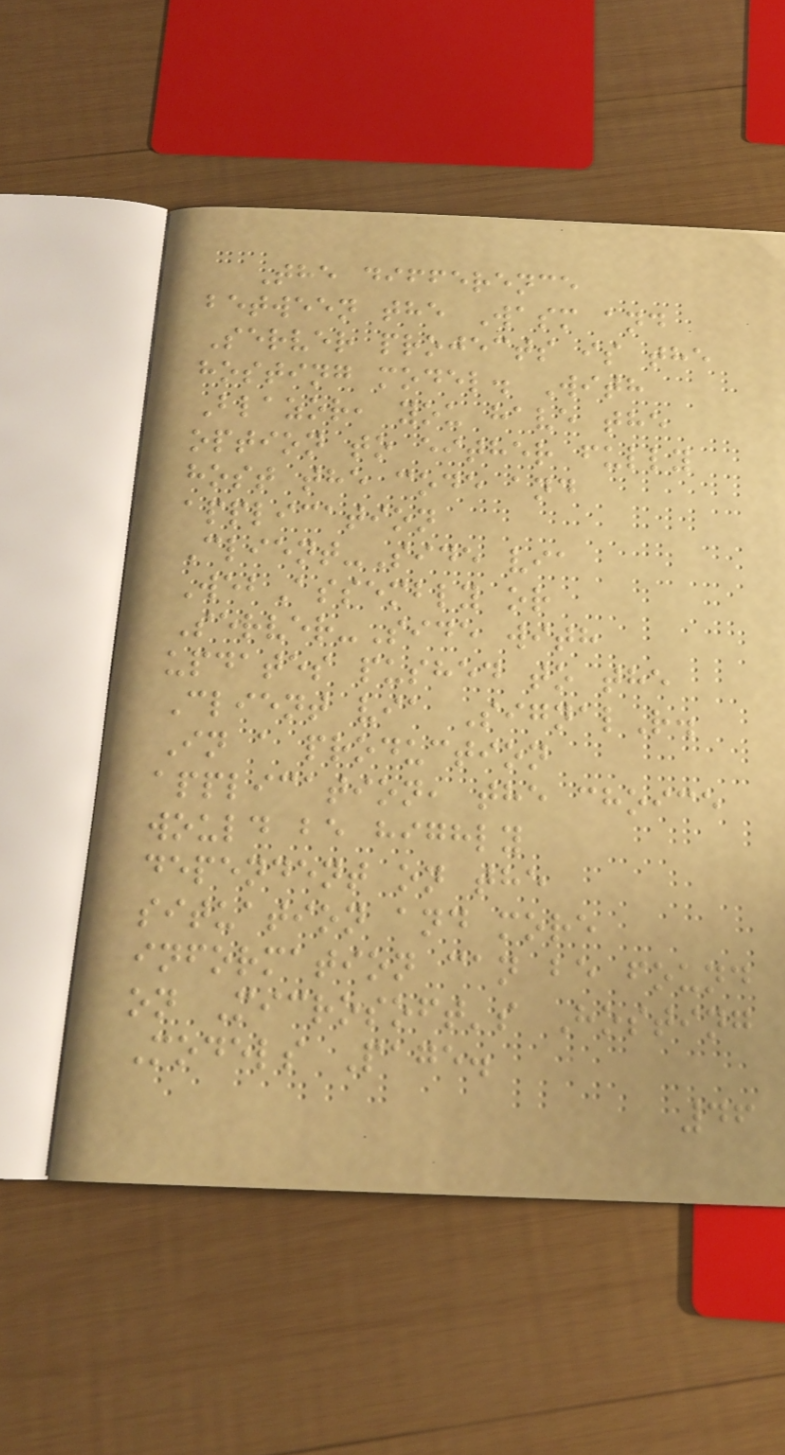The difference
between the Wasm and
Server projects is the
hosting model. With
Blazor, you have the
option to either fully
host the code and
application
Client-Side via
WebAssembly or
Server-Side with
updates pushed to the
Client via SignalR.
In a production
application, the choice
would be highly
dependent on the
situation and more
information can be found
on Microsoft's Hosting
Models Page.
46
